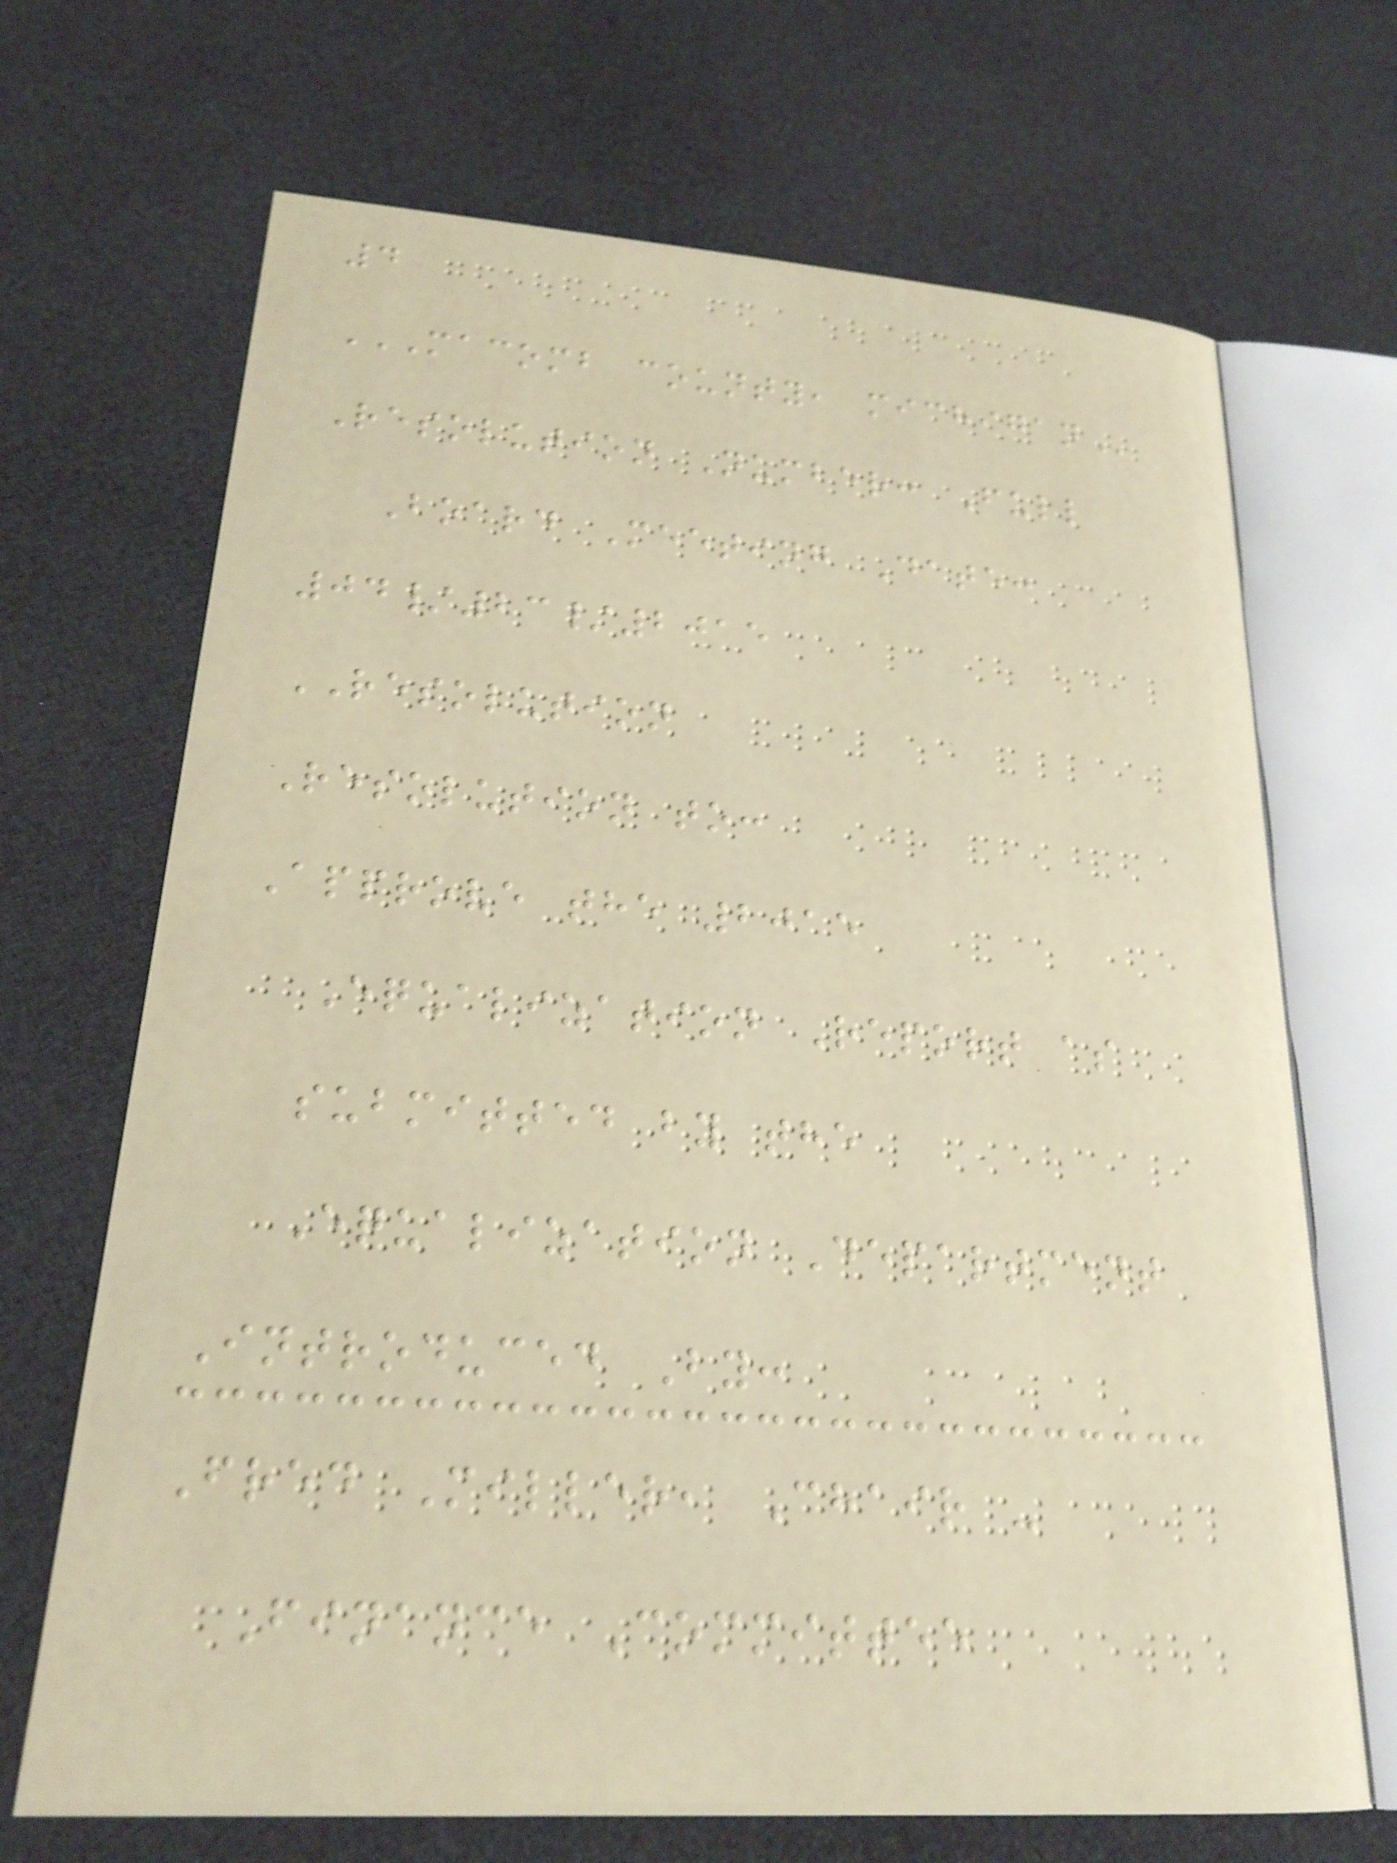4
MACOMB COUNTY, MICHIGAN
Resolution Number: Full
Board Meeting Date:
04/23/2015
RESOLUTION
Resolution to:
Approve the 2015
Equalization Report as
submitted by the
Equalization Department
Introduced By:
Fred Miller, Chair -
Finance Committee
